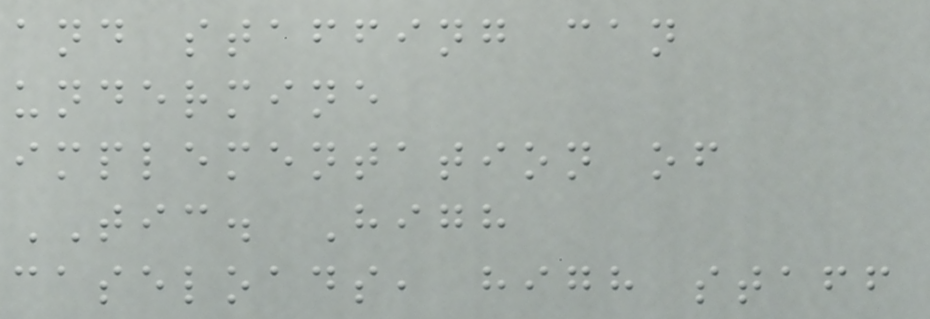and staffing can
undermine
implementation of
TIC. High
caseloads, high staff
